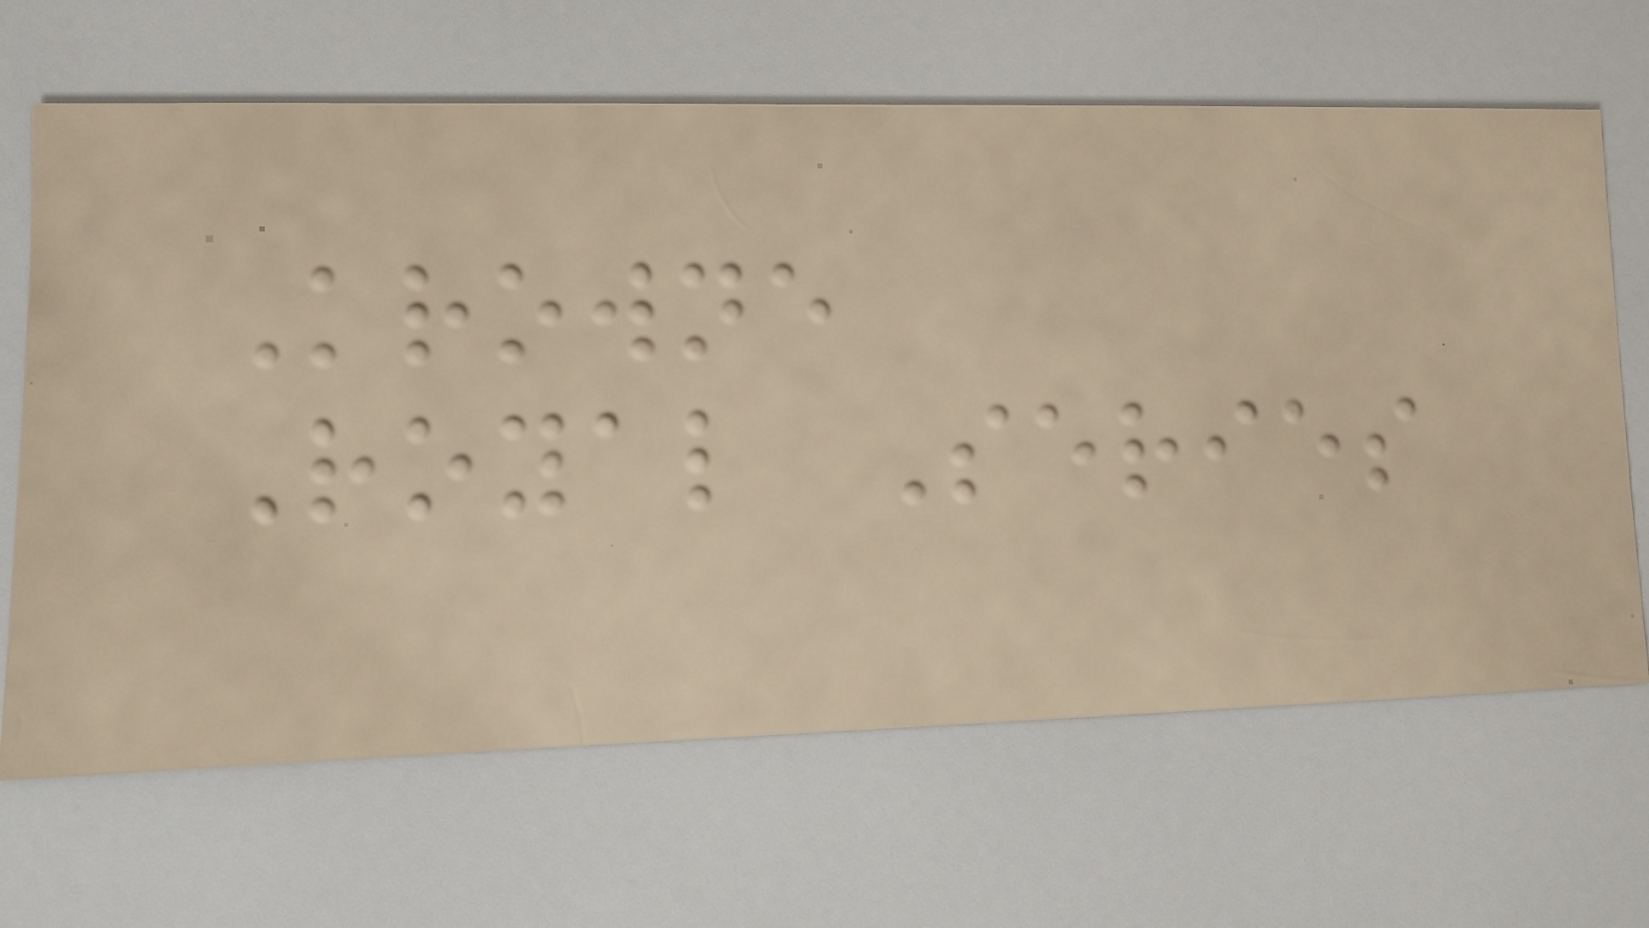Krowne
Royal Series
